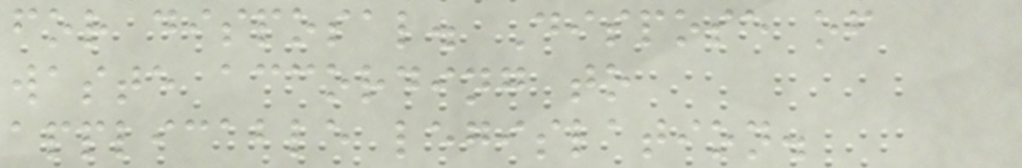for disposal. Dispose of
waste according to
applicable legislation.
